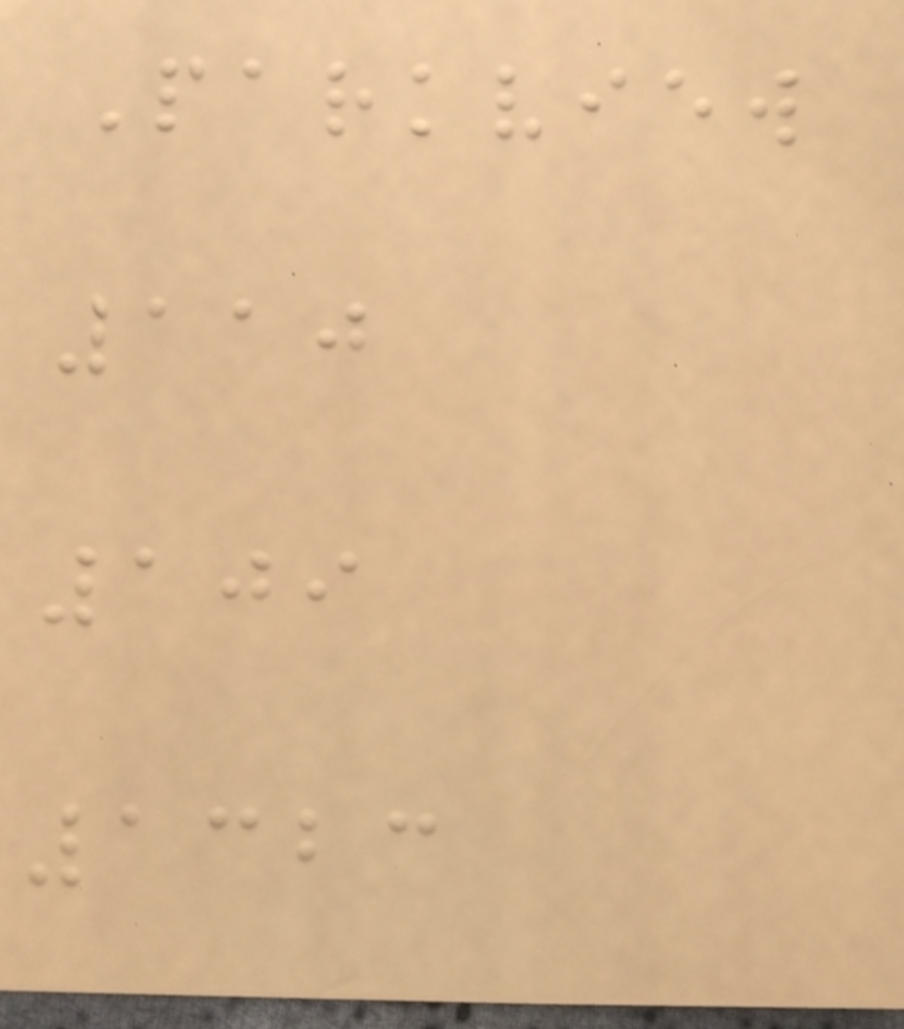Parkview
110
109
1323
